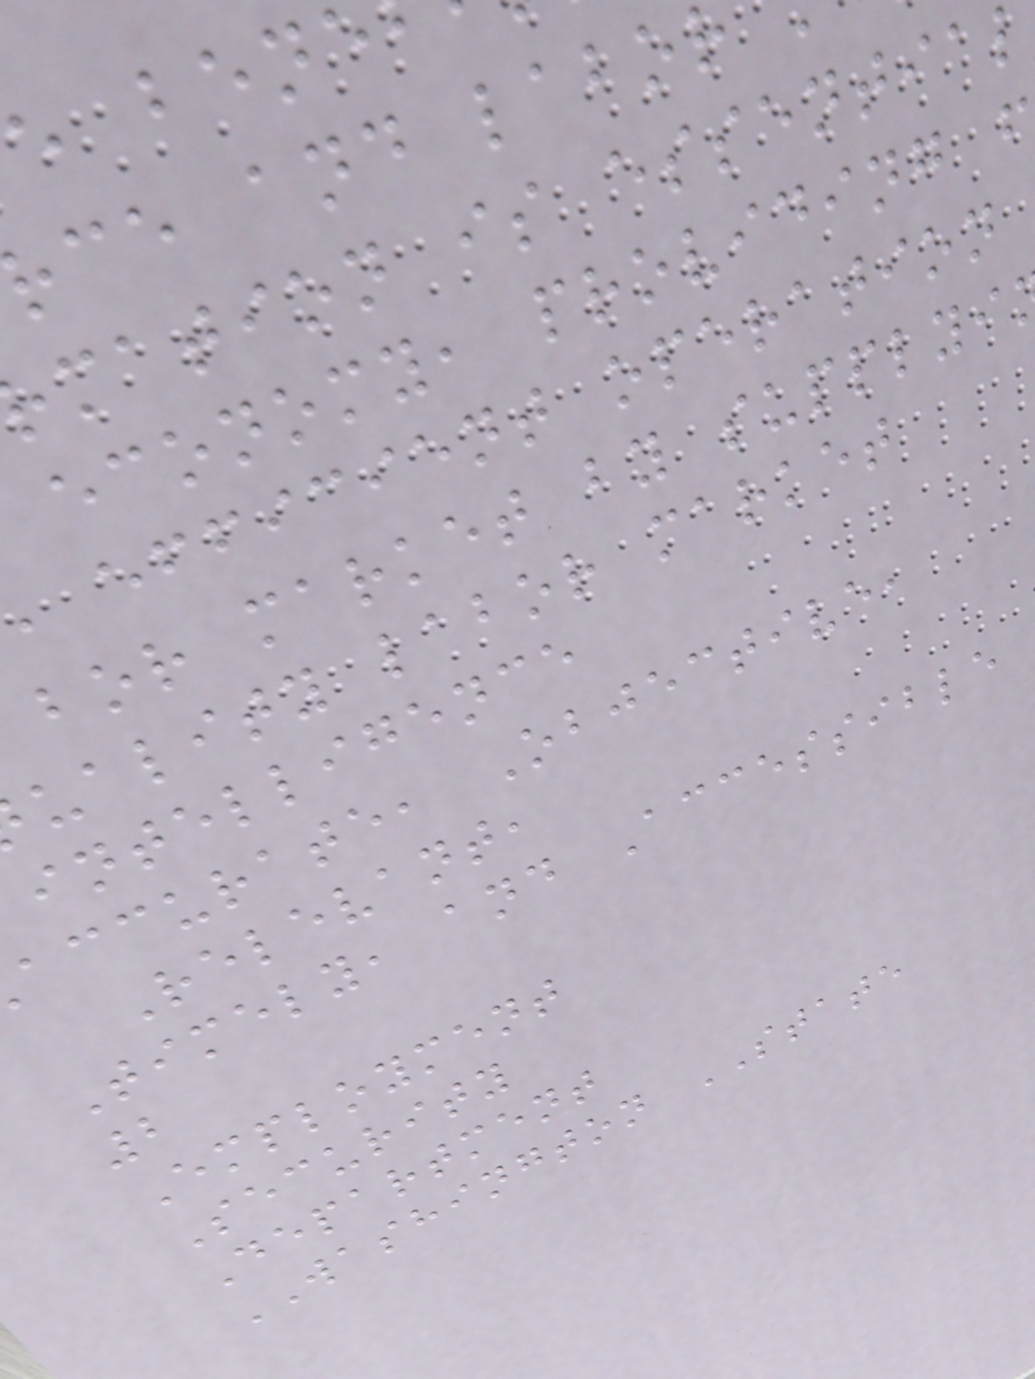ce and labo
mation is essential
economy, providing f
efficient operation
bor market by supplyi
uality labor market
intelligence
accurate, Objective,
Relevant,
Timely, and Accessible
2
Employment
Security
Department
WASHINGTON STATE
